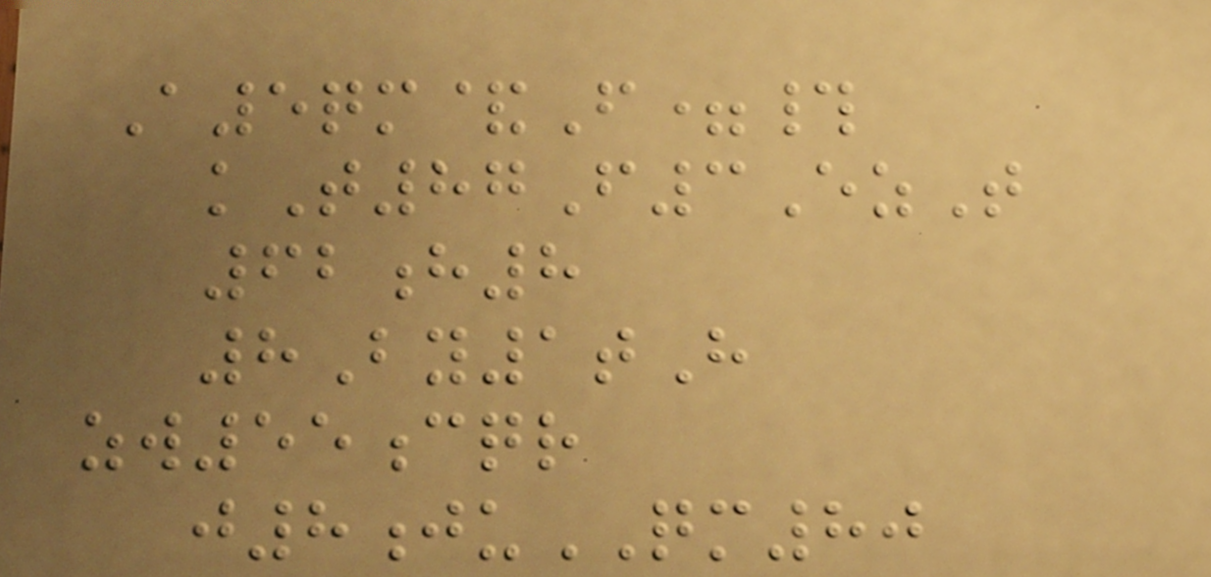A5qm&F=#
kT87F3EzT
62h8
8By1tH
zw55cqr
j8juQM80
